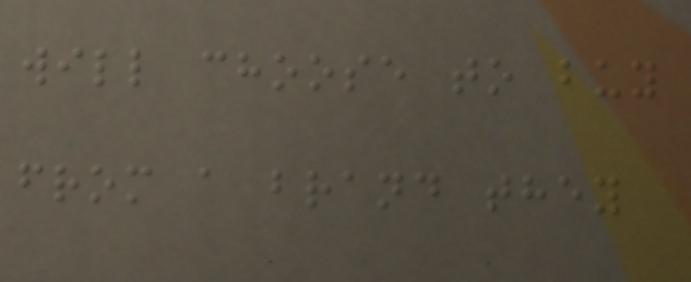will choose to buy
from a brand they
